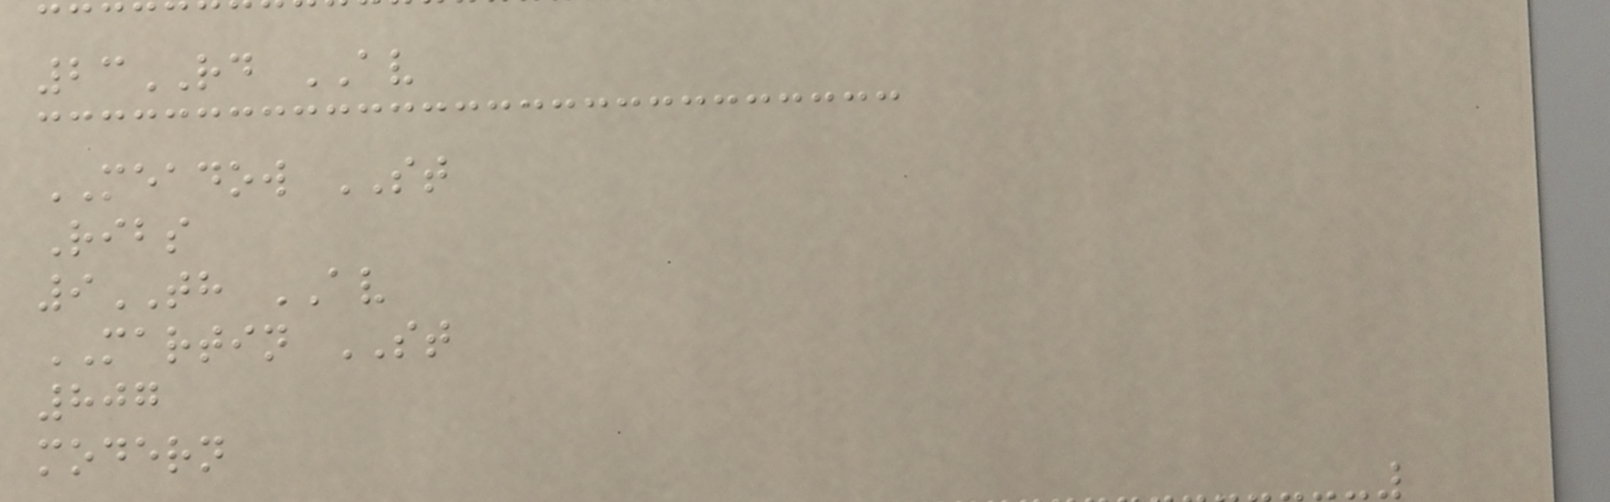23RD AV
MEADOW ST
Ribs
9TH AV
MARTIN ST
807
modern
